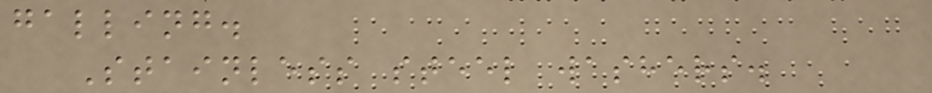galling.
Stainless steel washers.
